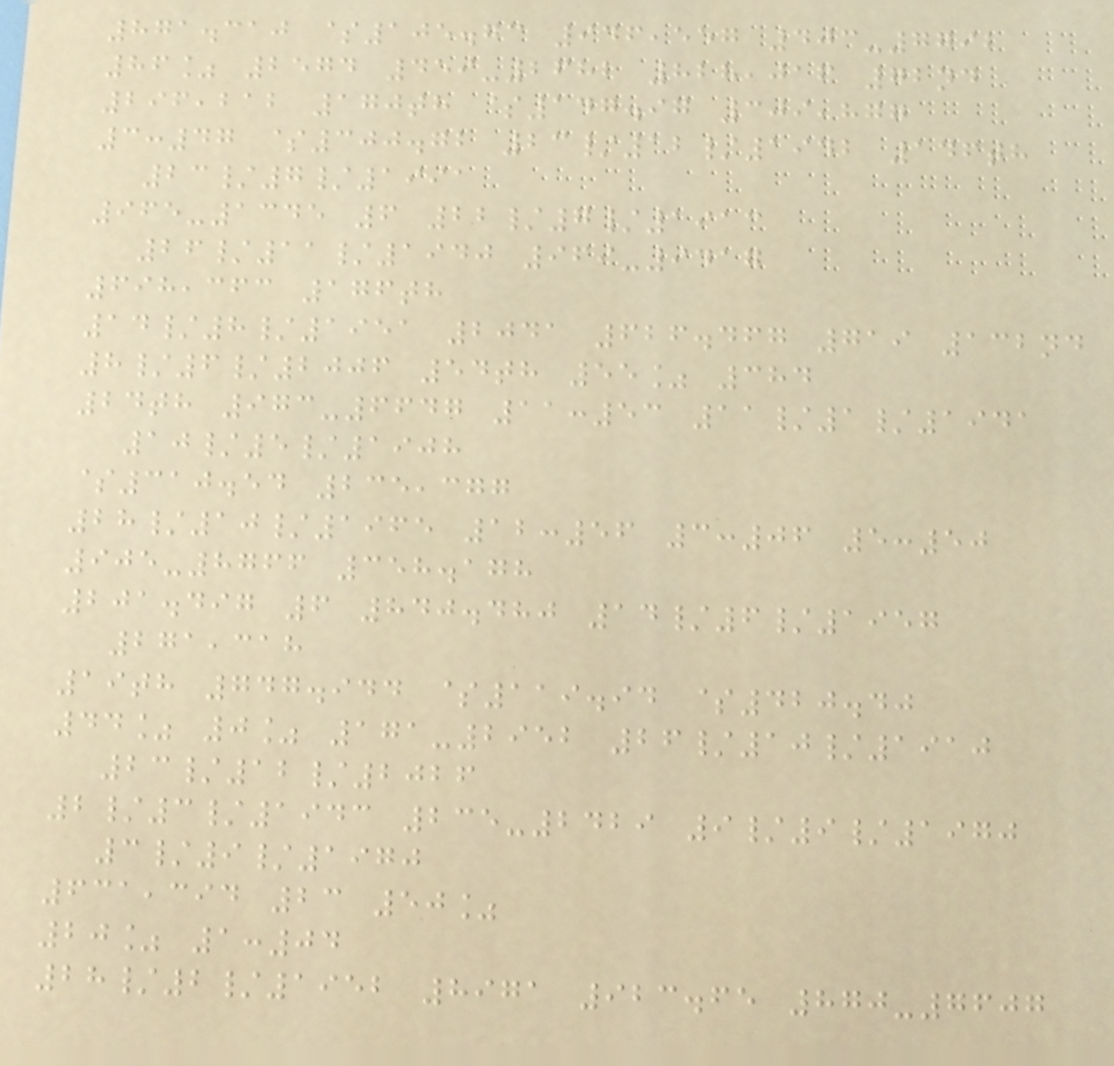871.310 $105.73 946,557 403-7792
86% 2574 459-2682 828,016 72nd
296,212 170th $147.97 309,877
3:47 $300.72 23/12/1942 146th
23/7/1991
965-1345 6 22/7/1913
26/11/1940 969-9417
698,363 176th
14/8/1951 2041 626.467 719 132nd
8/6/2006 54th 55% 384
24th 973-6647 11:53 11/1/1941
10/5/1908
$310.54 235,377
28/10/1965 12:56 3:06 5:50
905-8766 358.178
201.497 6 840.480 14/6/1957
271,318
19th 747.944 $119.94 $420.40
44% 0% 171-2952 26/10/1910
23/12/2026
2/3/1943 235-2429 9/9/1970
3/9/1970
631,394 23 50%
20% 1:04
28/2/1952 8971 923.65 870-7607
